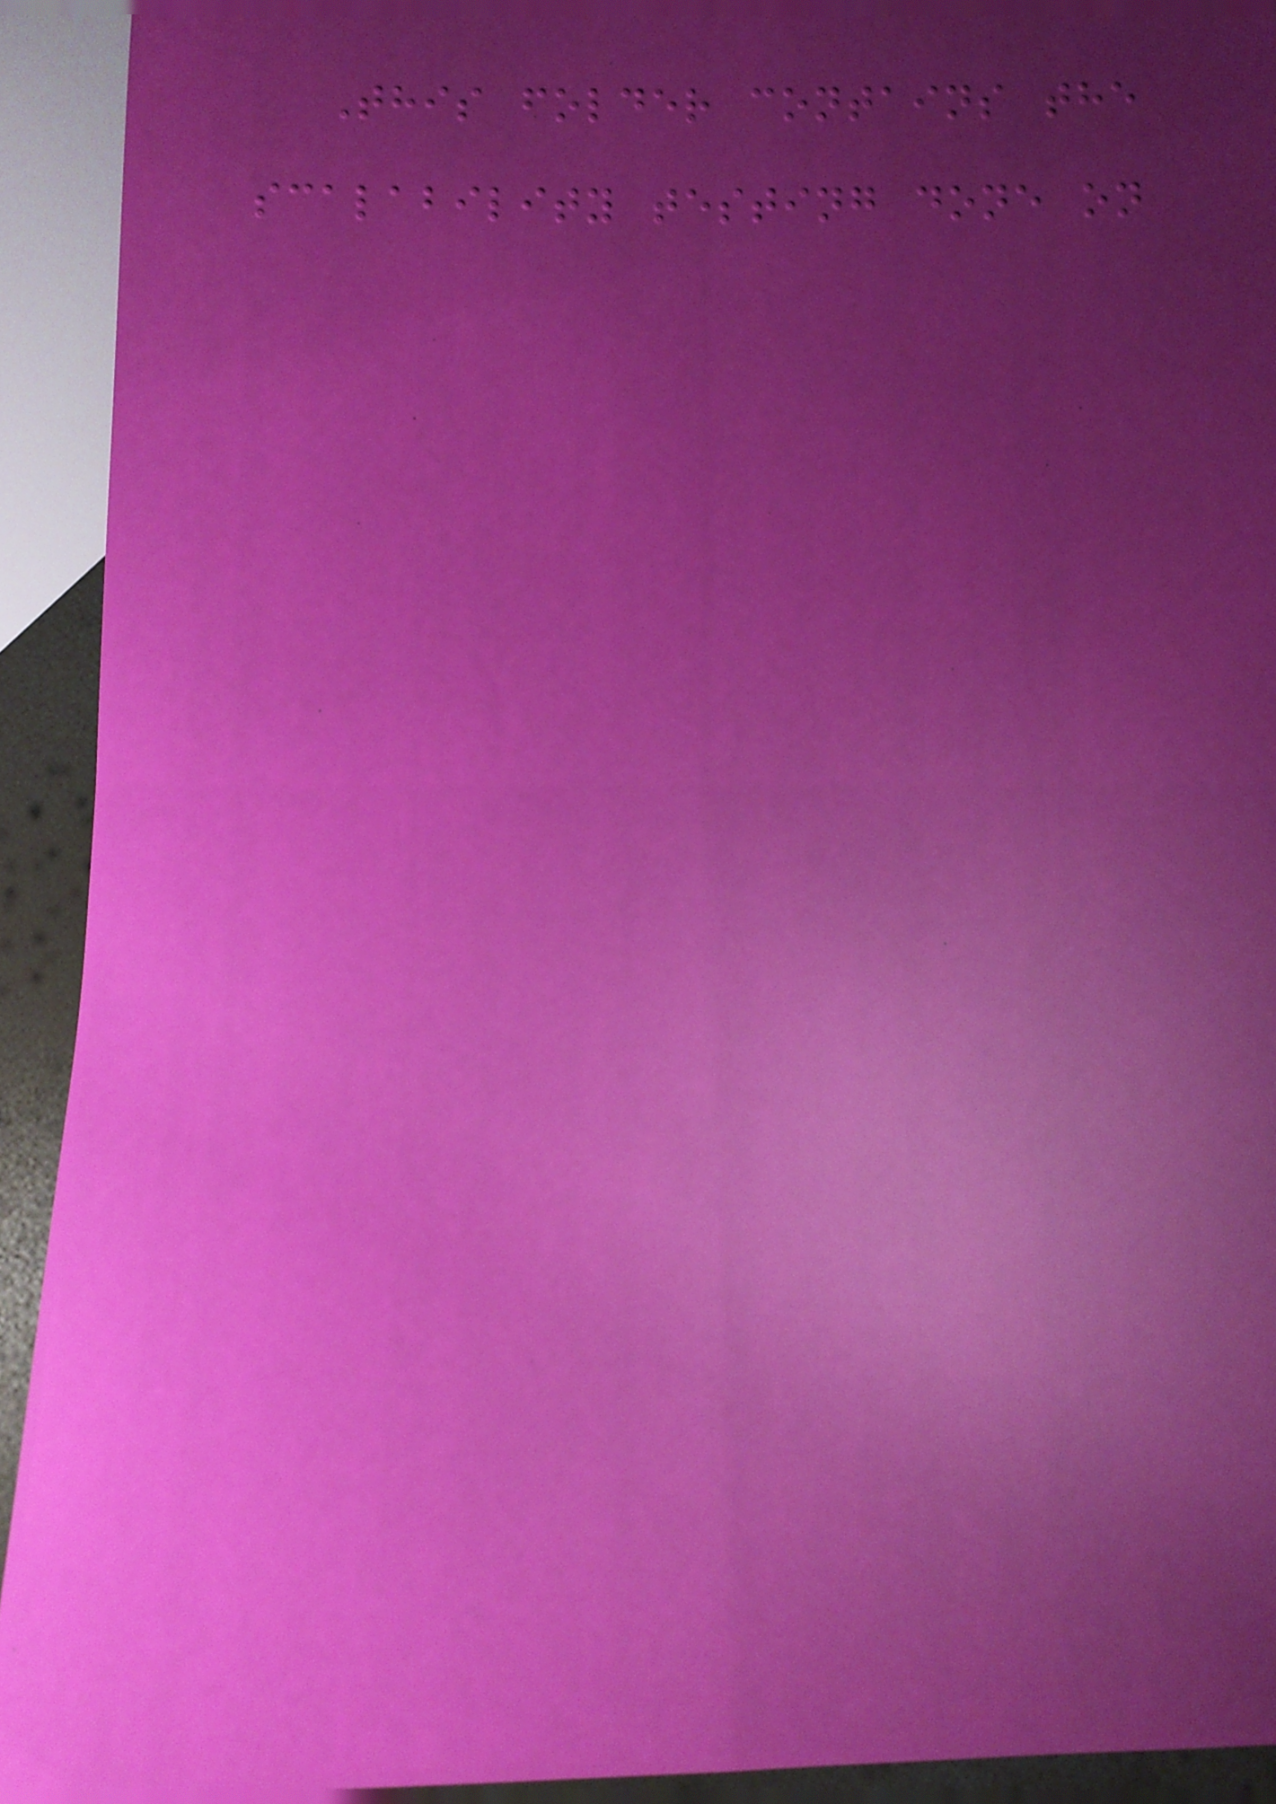This folder contains the
scalability testing done on
